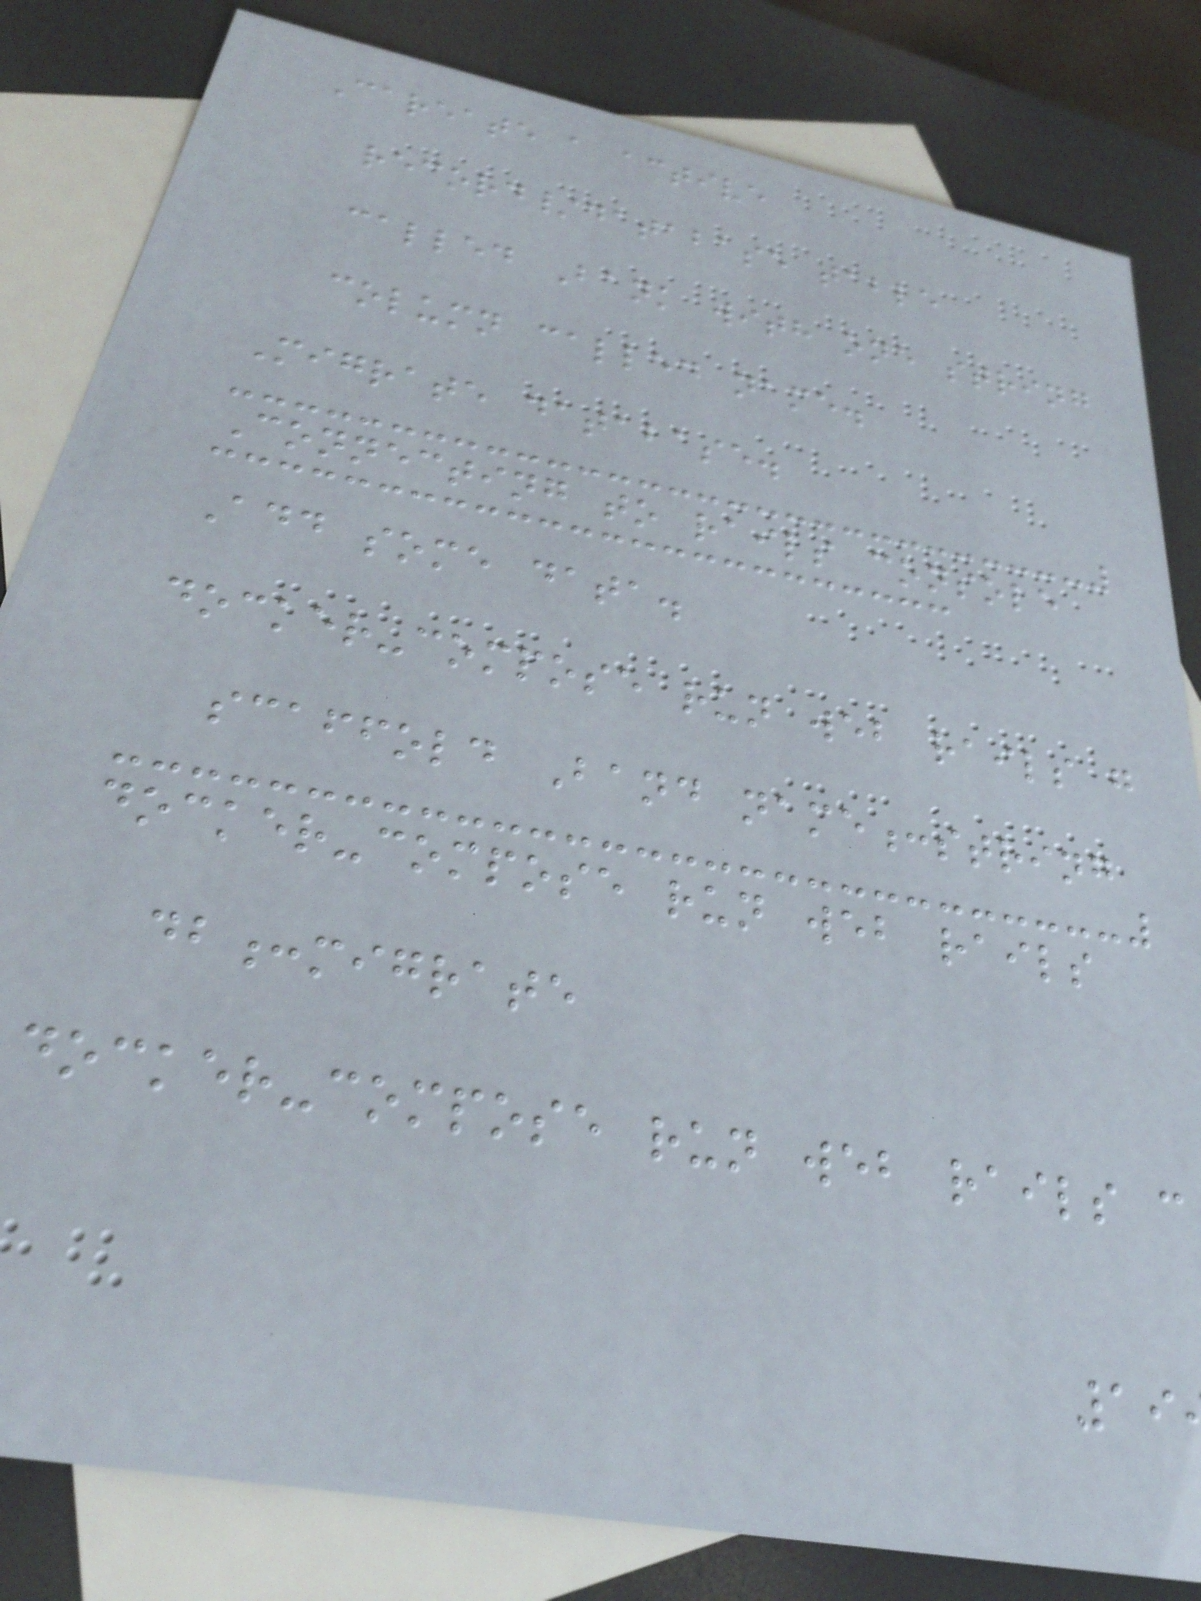Careate a active
record/database table
called Bank with one string
column called name.
Migrate database.
Connecting to rails console
Add some data.
docker-compose run web rails g
scaffold Band name:string
docker-compose run web rails
db:migrate
docker-compose run web rails c
